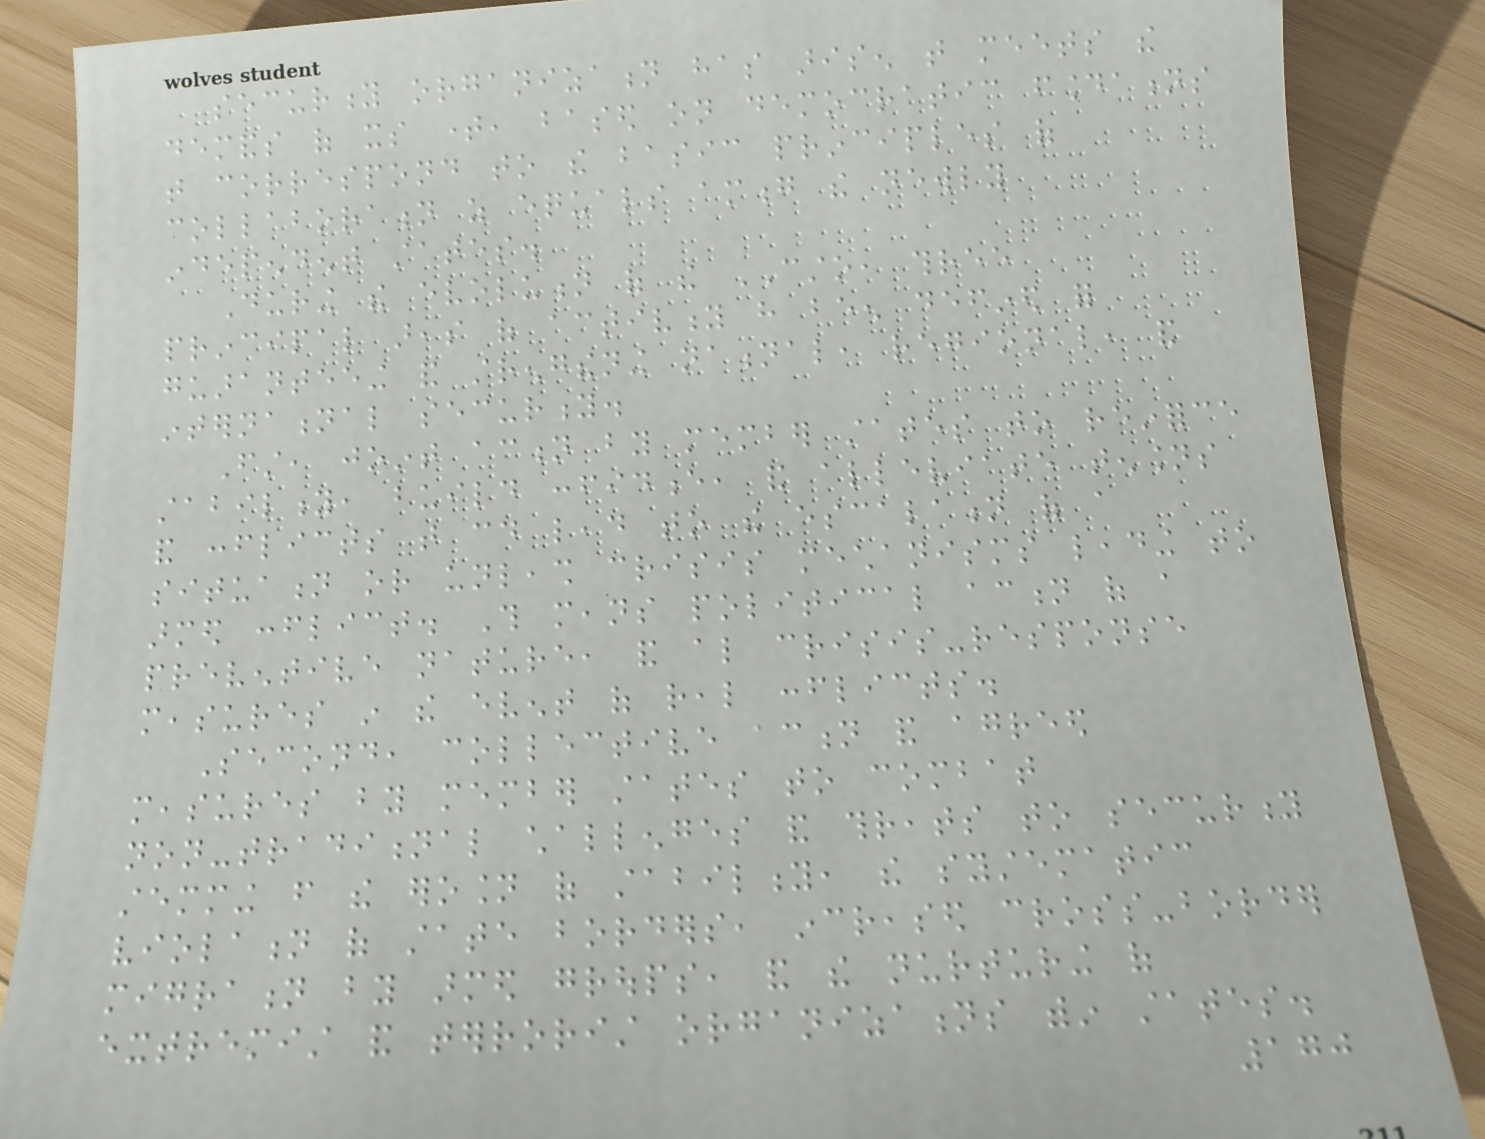security organization has arisen that meets the
demands of its time, based on democratic foundations
that correspond to the basic principles of
collaboration as equals among the newly
independent states.
During the evolution of the CSTO, three
principal areas of activity have been defined for
guaranteeing and strengthening national, regional, and
international security.
First, joint action by member states to reinforce
stability, build confidence, and alleviate tensions
and conflicts that could lead to the escalation of a
situation or unleash crisis mechanisms leading to
armed conflict. This means political action of a
preventive nature, and also crisis-response
measures in the event of real conflicts.
Second, collective action and agreed
measures by member states to combat
non-traditional challenges and threats to security
stemming from the erosion of stability, the systematic
violation of state borders, increased cross-border
migration by armed groups, and the nurturing of
extremist and terrorist organizations within states.
170
